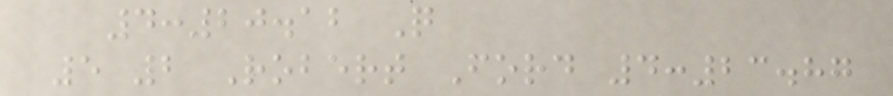4:20.12 Q
5 2 Robert Ford 4:23.87
